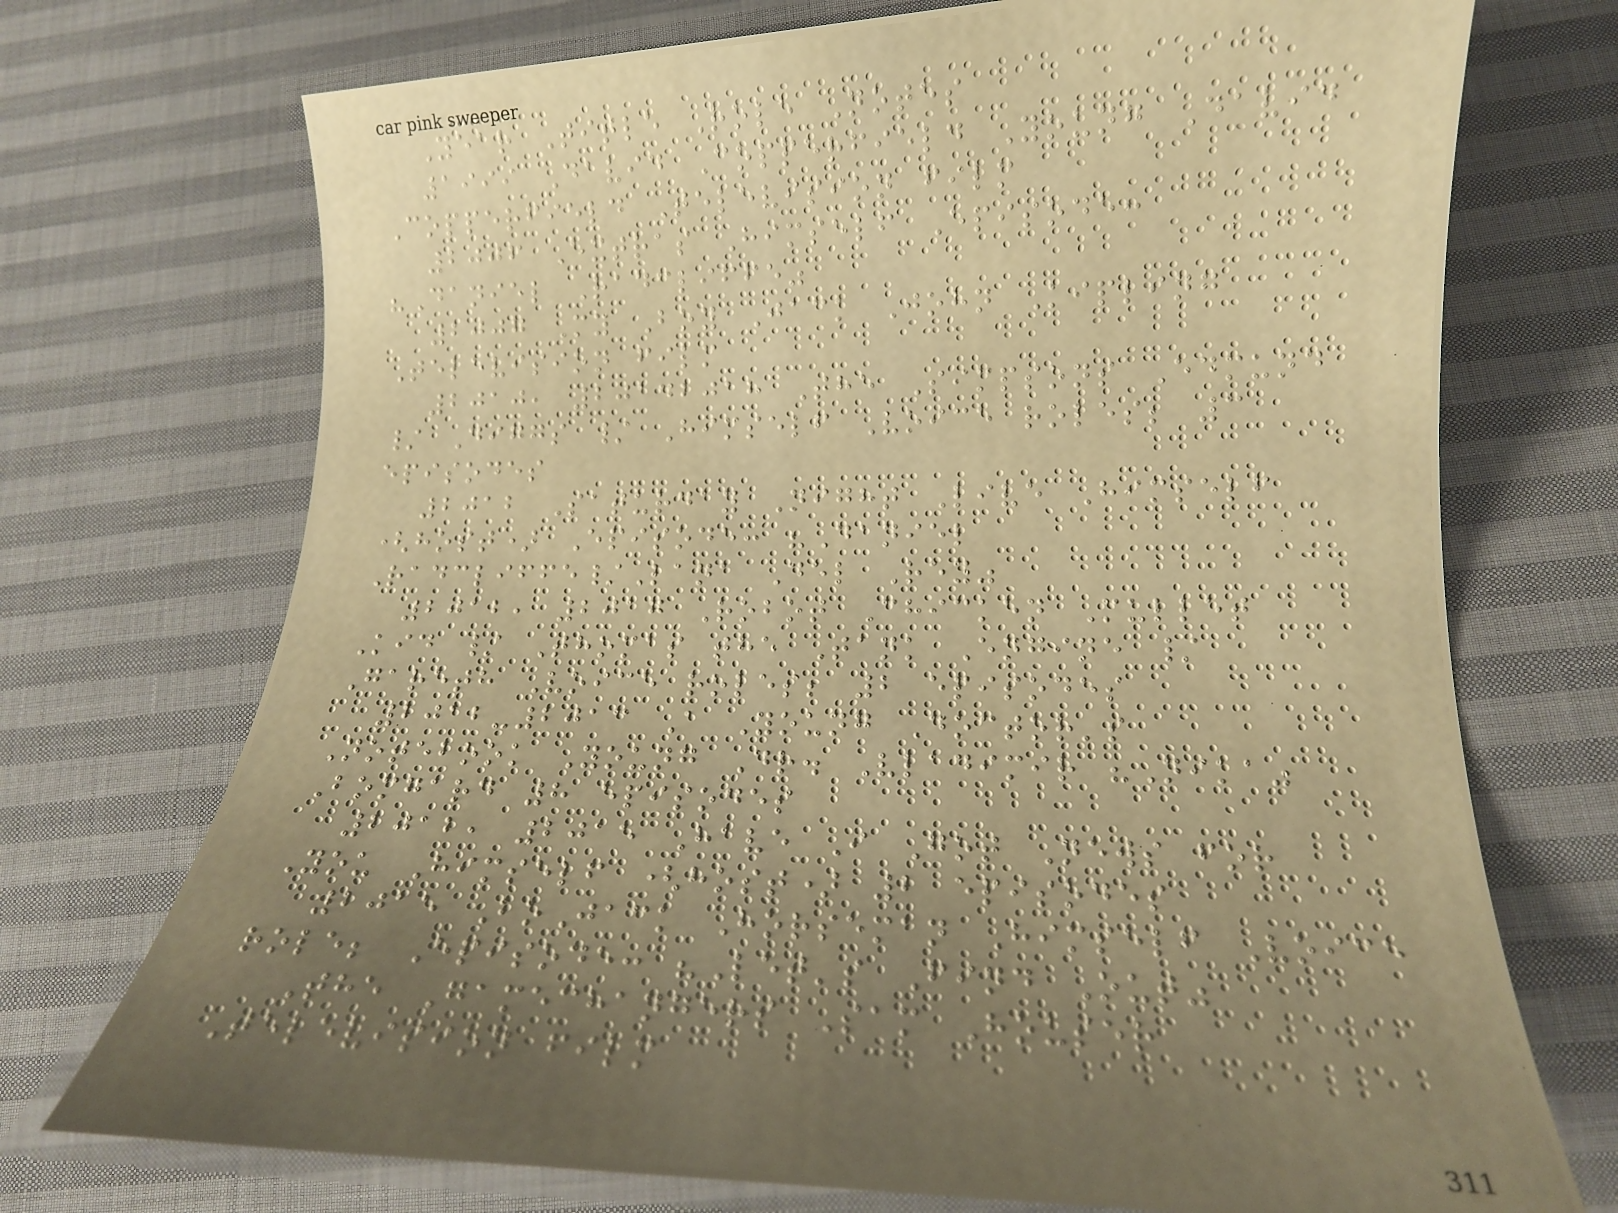Year Title Role Notes
1999 David Copperfield Young David
Copperfield Television film
2006 Extras Himself Episode:
"Daniel Radcliffe"
2007 My Boy Jack John Kipling
Television film
2010, 20142018 The Simpsons Edmund
/ Diggs / Himself Voice roles; 3
episodes
2012 Saturday Night Live Himself
(host) Episode: "Daniel
Radcliffe/Lana Del Rey"
2012, 2017 Robot Chicken Mullet
Kid / Thomas the Tank Engine /
Gareth Voice roles; 2 episodes
2012-2013 A Young Doctor's
Notebook Young Dr. Vladimir "Nika"
Bomgard 8 episodes
2012, 2015 Have I Got News for
You Himself (host) 2 episodes
2015 BoJack Horseman Himself Voice
role; Episode: "Let's Find Out"
The Gamechangers Sam Houser
Television film
